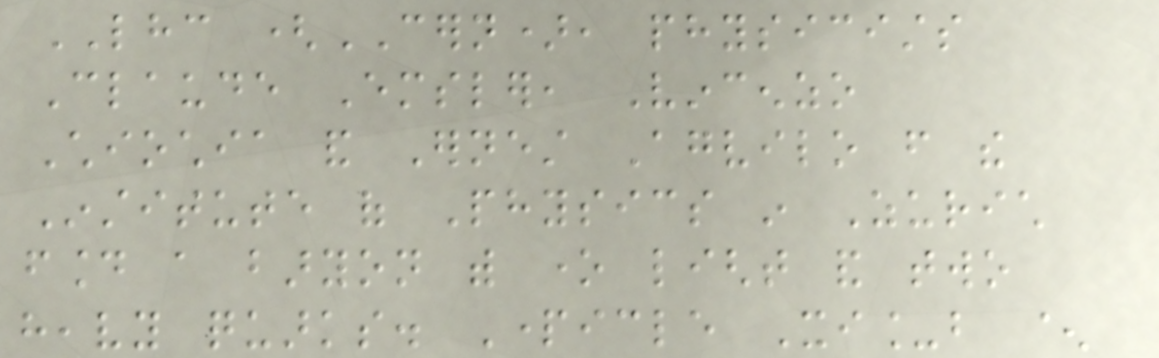LHC (CERN), physicists
Claude Emsler, Vincenzo
Chiochia and Ernest Agvilo from the
Institute of Physics in Zurich
found a baryon with one light and two
heavy quarks. Particle Xi_b ^
